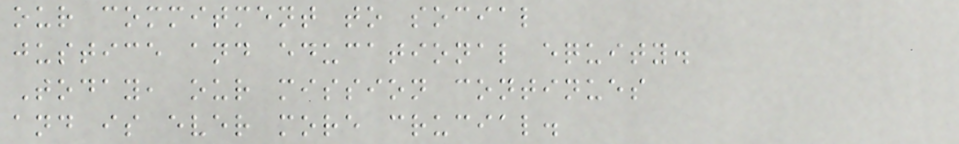our commitment to social
justice and educational equity.
Today, our mission continues
and is ever more crucial.
